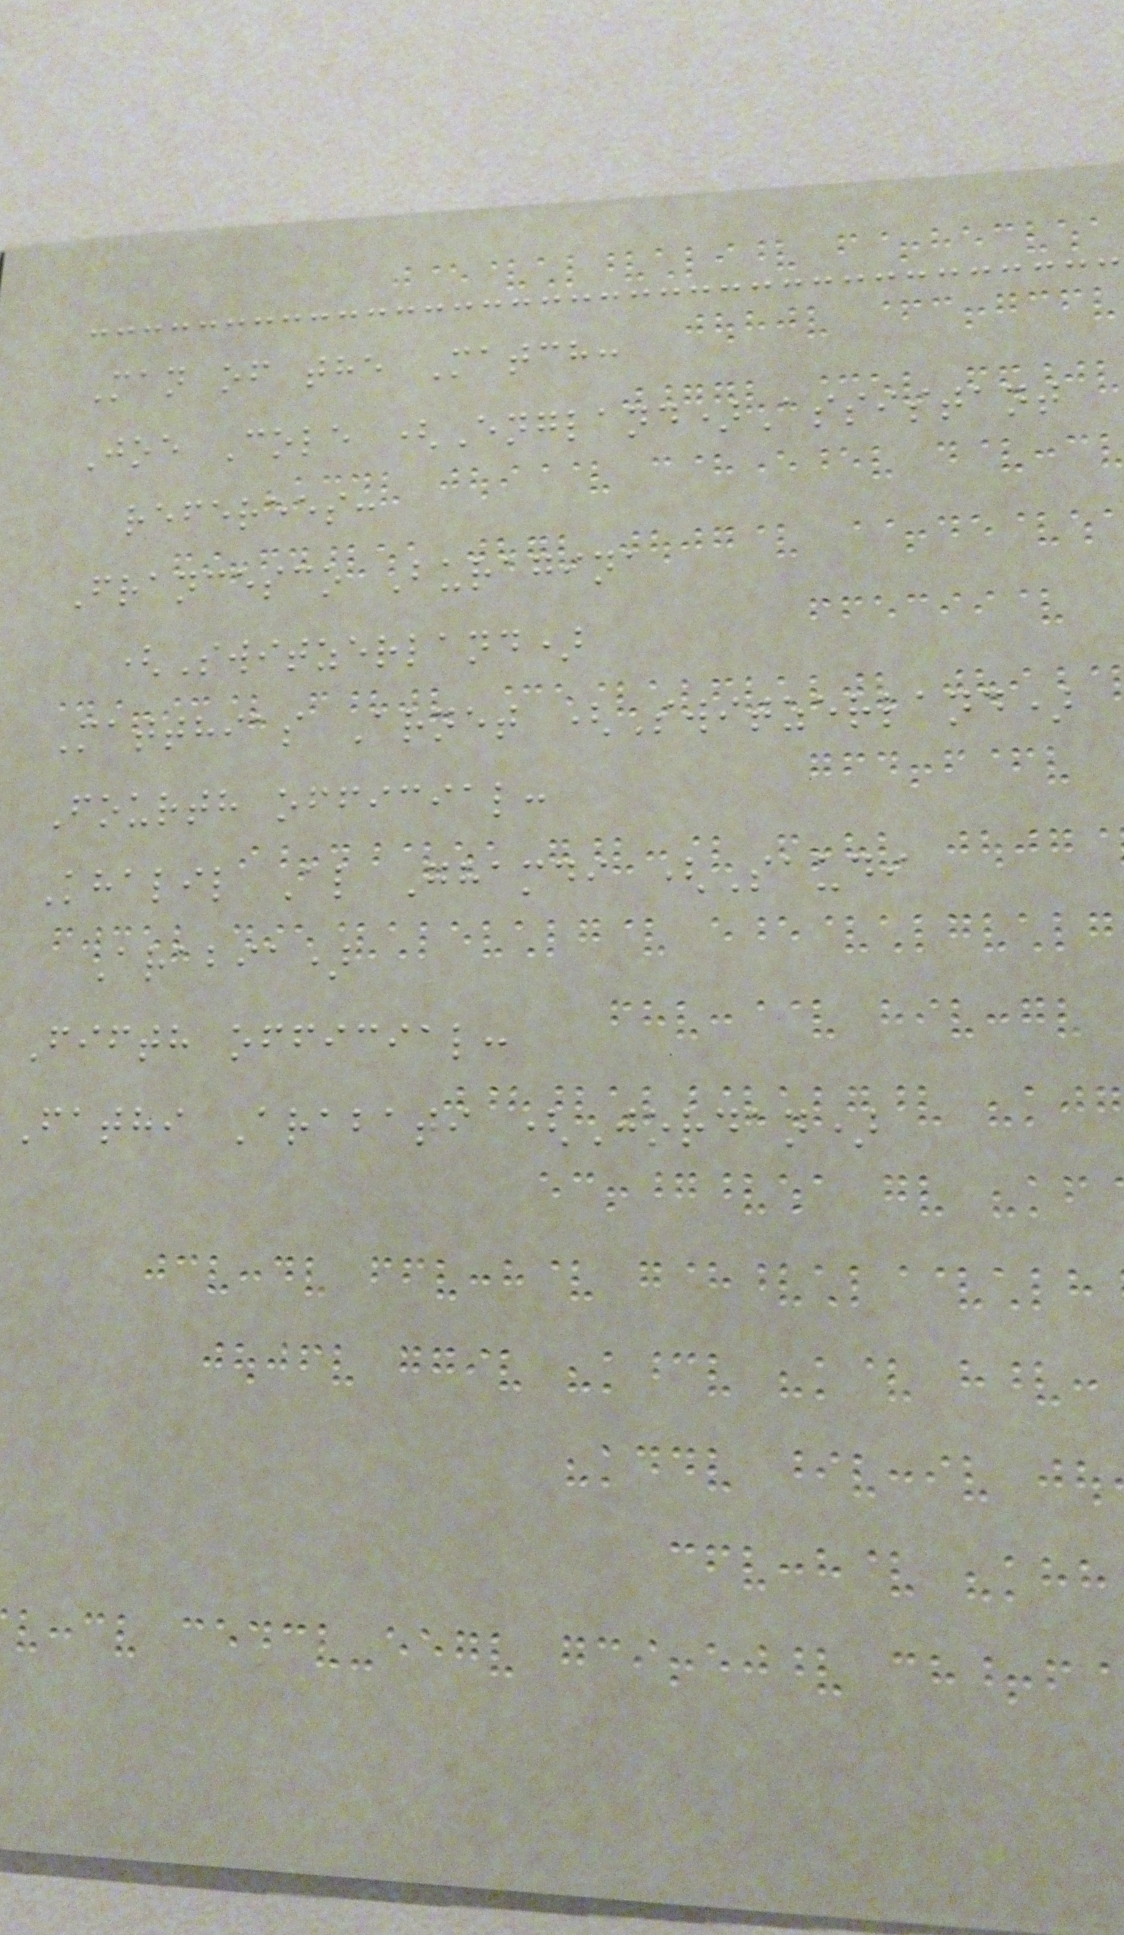Man of the Match:
Joe Cole (England)Assistant
referees:
Francesco Buragina
(Switzerland)
Matthias Arnet (Switzerland)
Fourth official:
Khalil Al Ghamdi (Saudi
Arabia)
Fifth official:
Fathi Arabati (Jordan)
